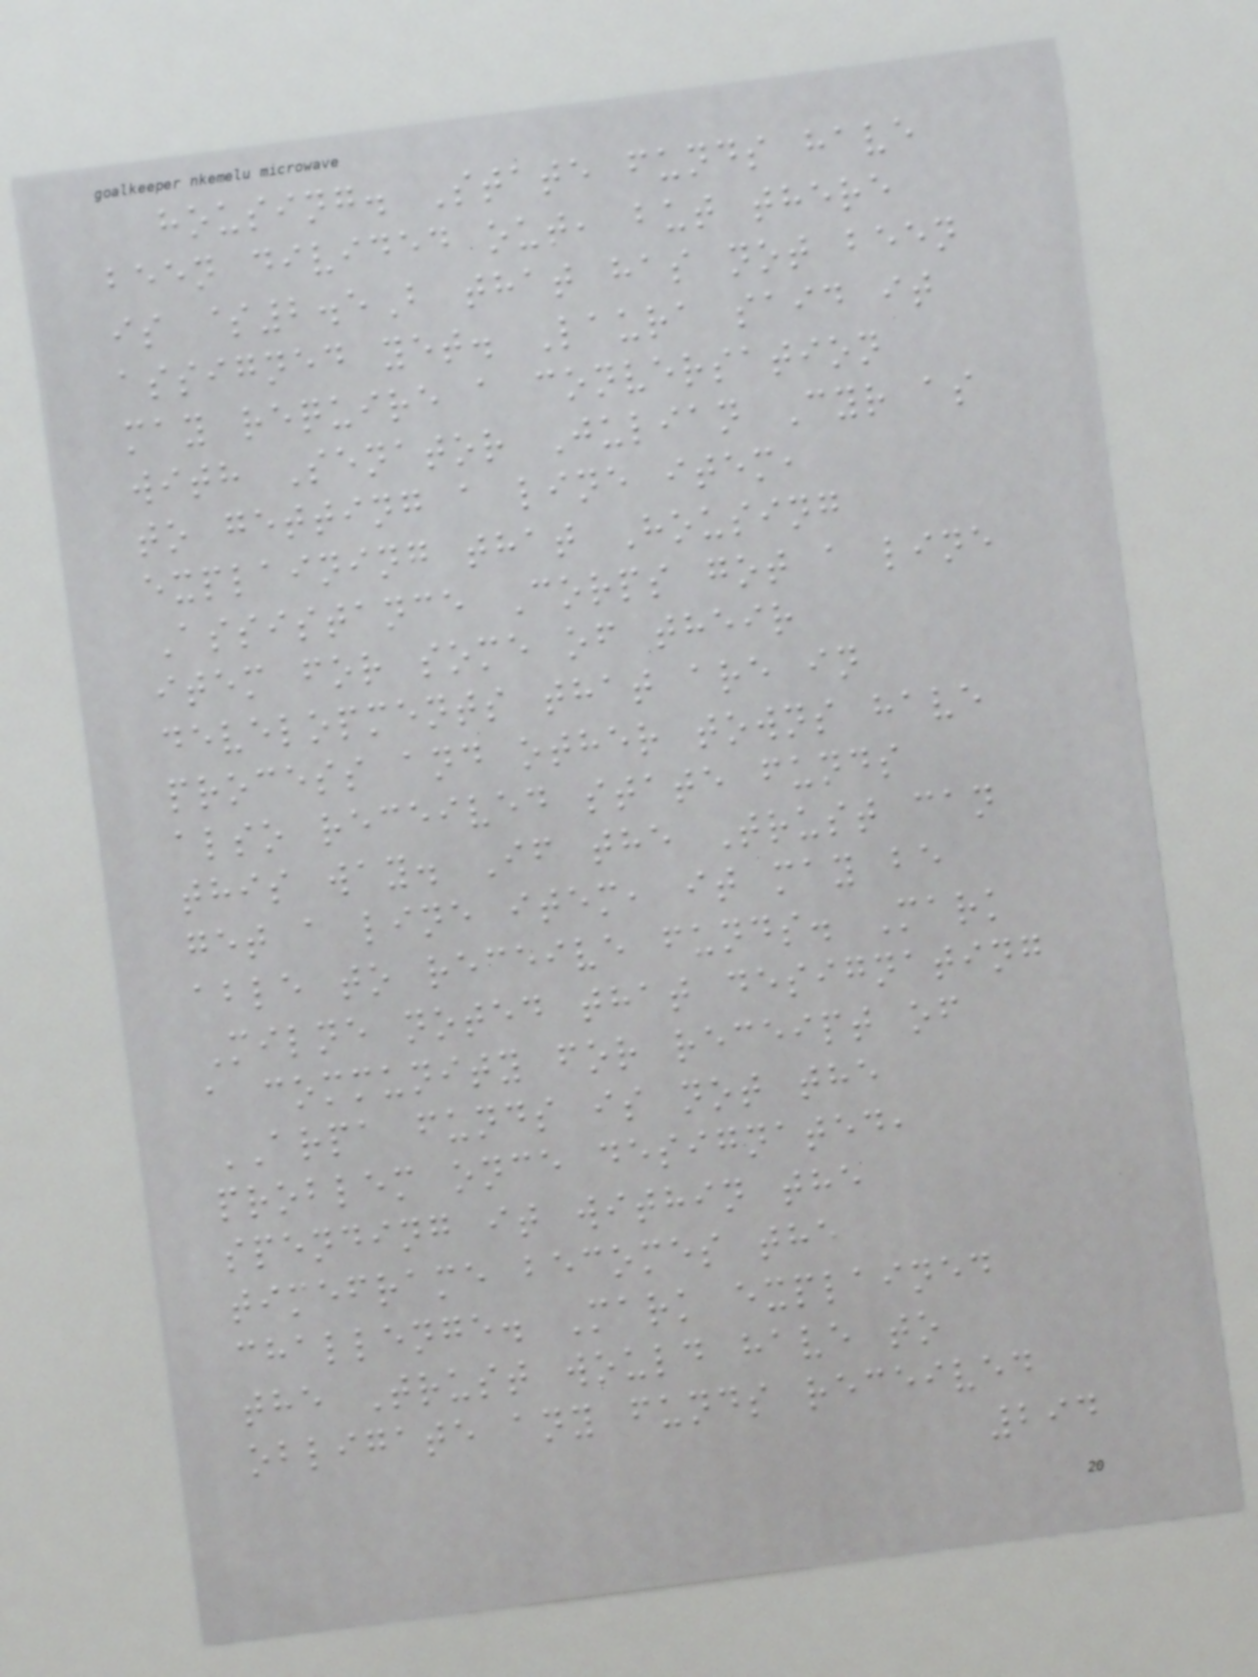housing. State funds have
been divided out, but there
is $2.5B that has not been
assigned yet. Laura said it
may require a conversation
with Senator Julian Cyr as
to getting a line item,
explaining that Housing
Assistance Corps got a line
item for some of their
developments that are in
process and other towns have
also received state funds
this way. If the Trust can
get a line item, it may be
able to receive funds. Mark
Milne noted that designating
a community for receipt of
ARPA funds is not the
problem once designated,
spending it within the
timeframe becomes the
challenge. Mark explained
the Trust would have to
obligate any funds received
294
